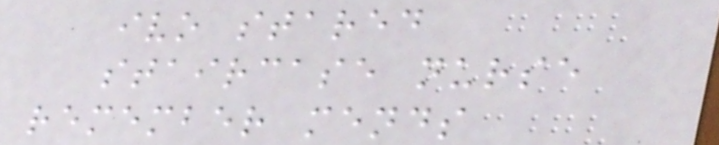ivo stared
staircase nurse
remember mends
